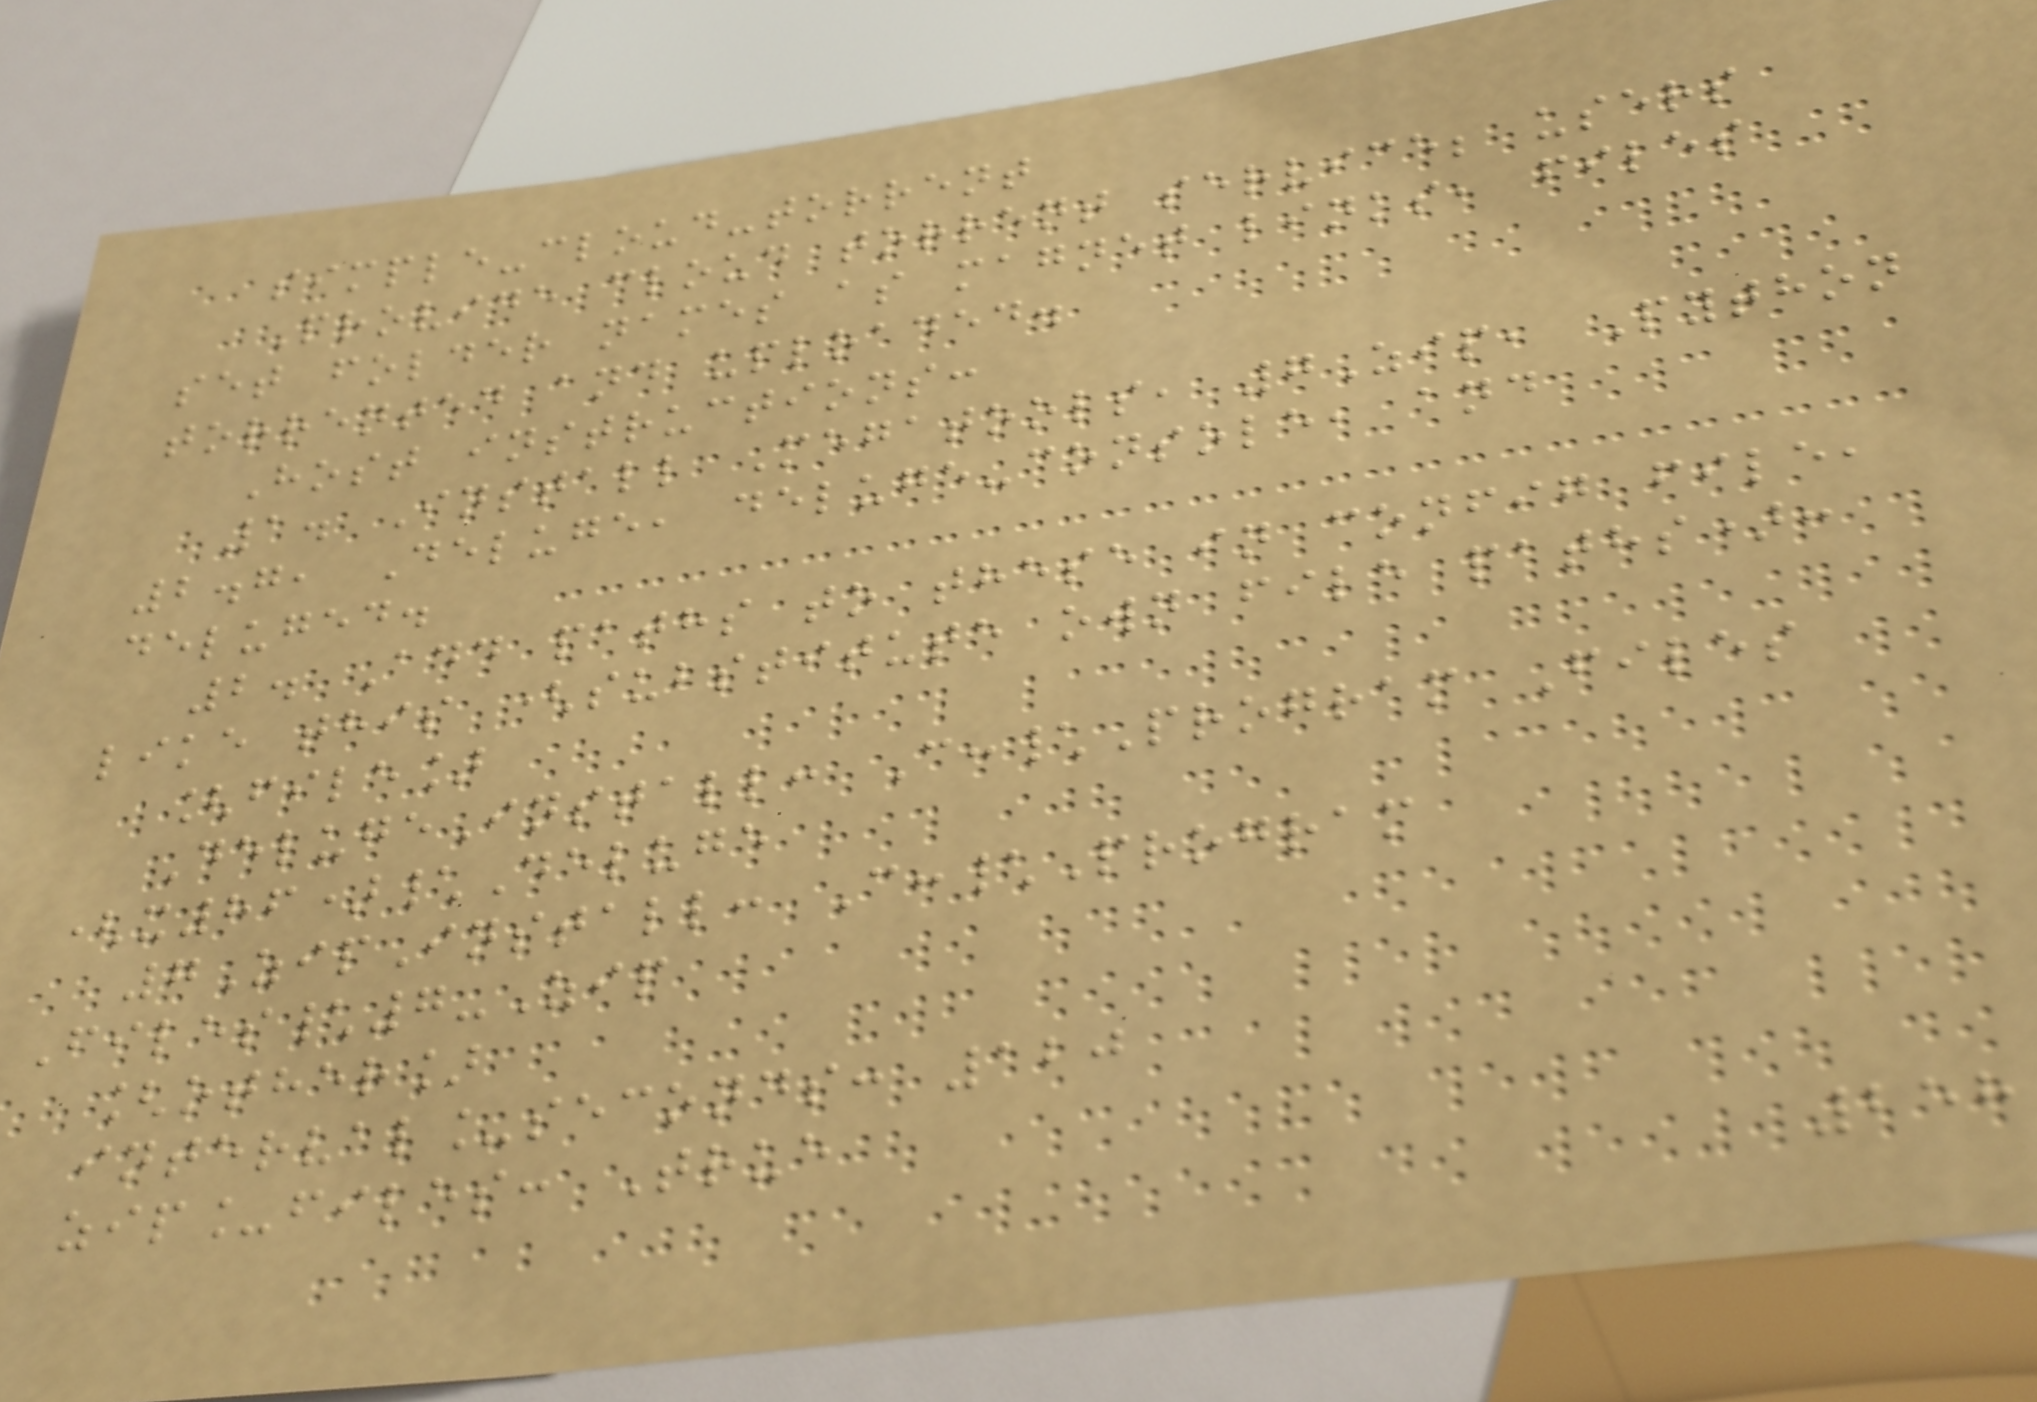simple-cloud-torrent
Provide cloud torrent service; users
set folder names as magnet links, files
torrented and uploaded.
Host instructions:
1. Install Megatools, 7Zip, Python
2.7, Deluge, deluge-console, and
deluged.
2. Add paths to these in config file,
like this (substitute own file paths):
[file]
DelugeInstall: C:\Program Files
(x86)\Deluge
7ZipInstall: C:\Program
Files\7-Zip
[other]
interval_seconds: 120
zip_files: True
258
